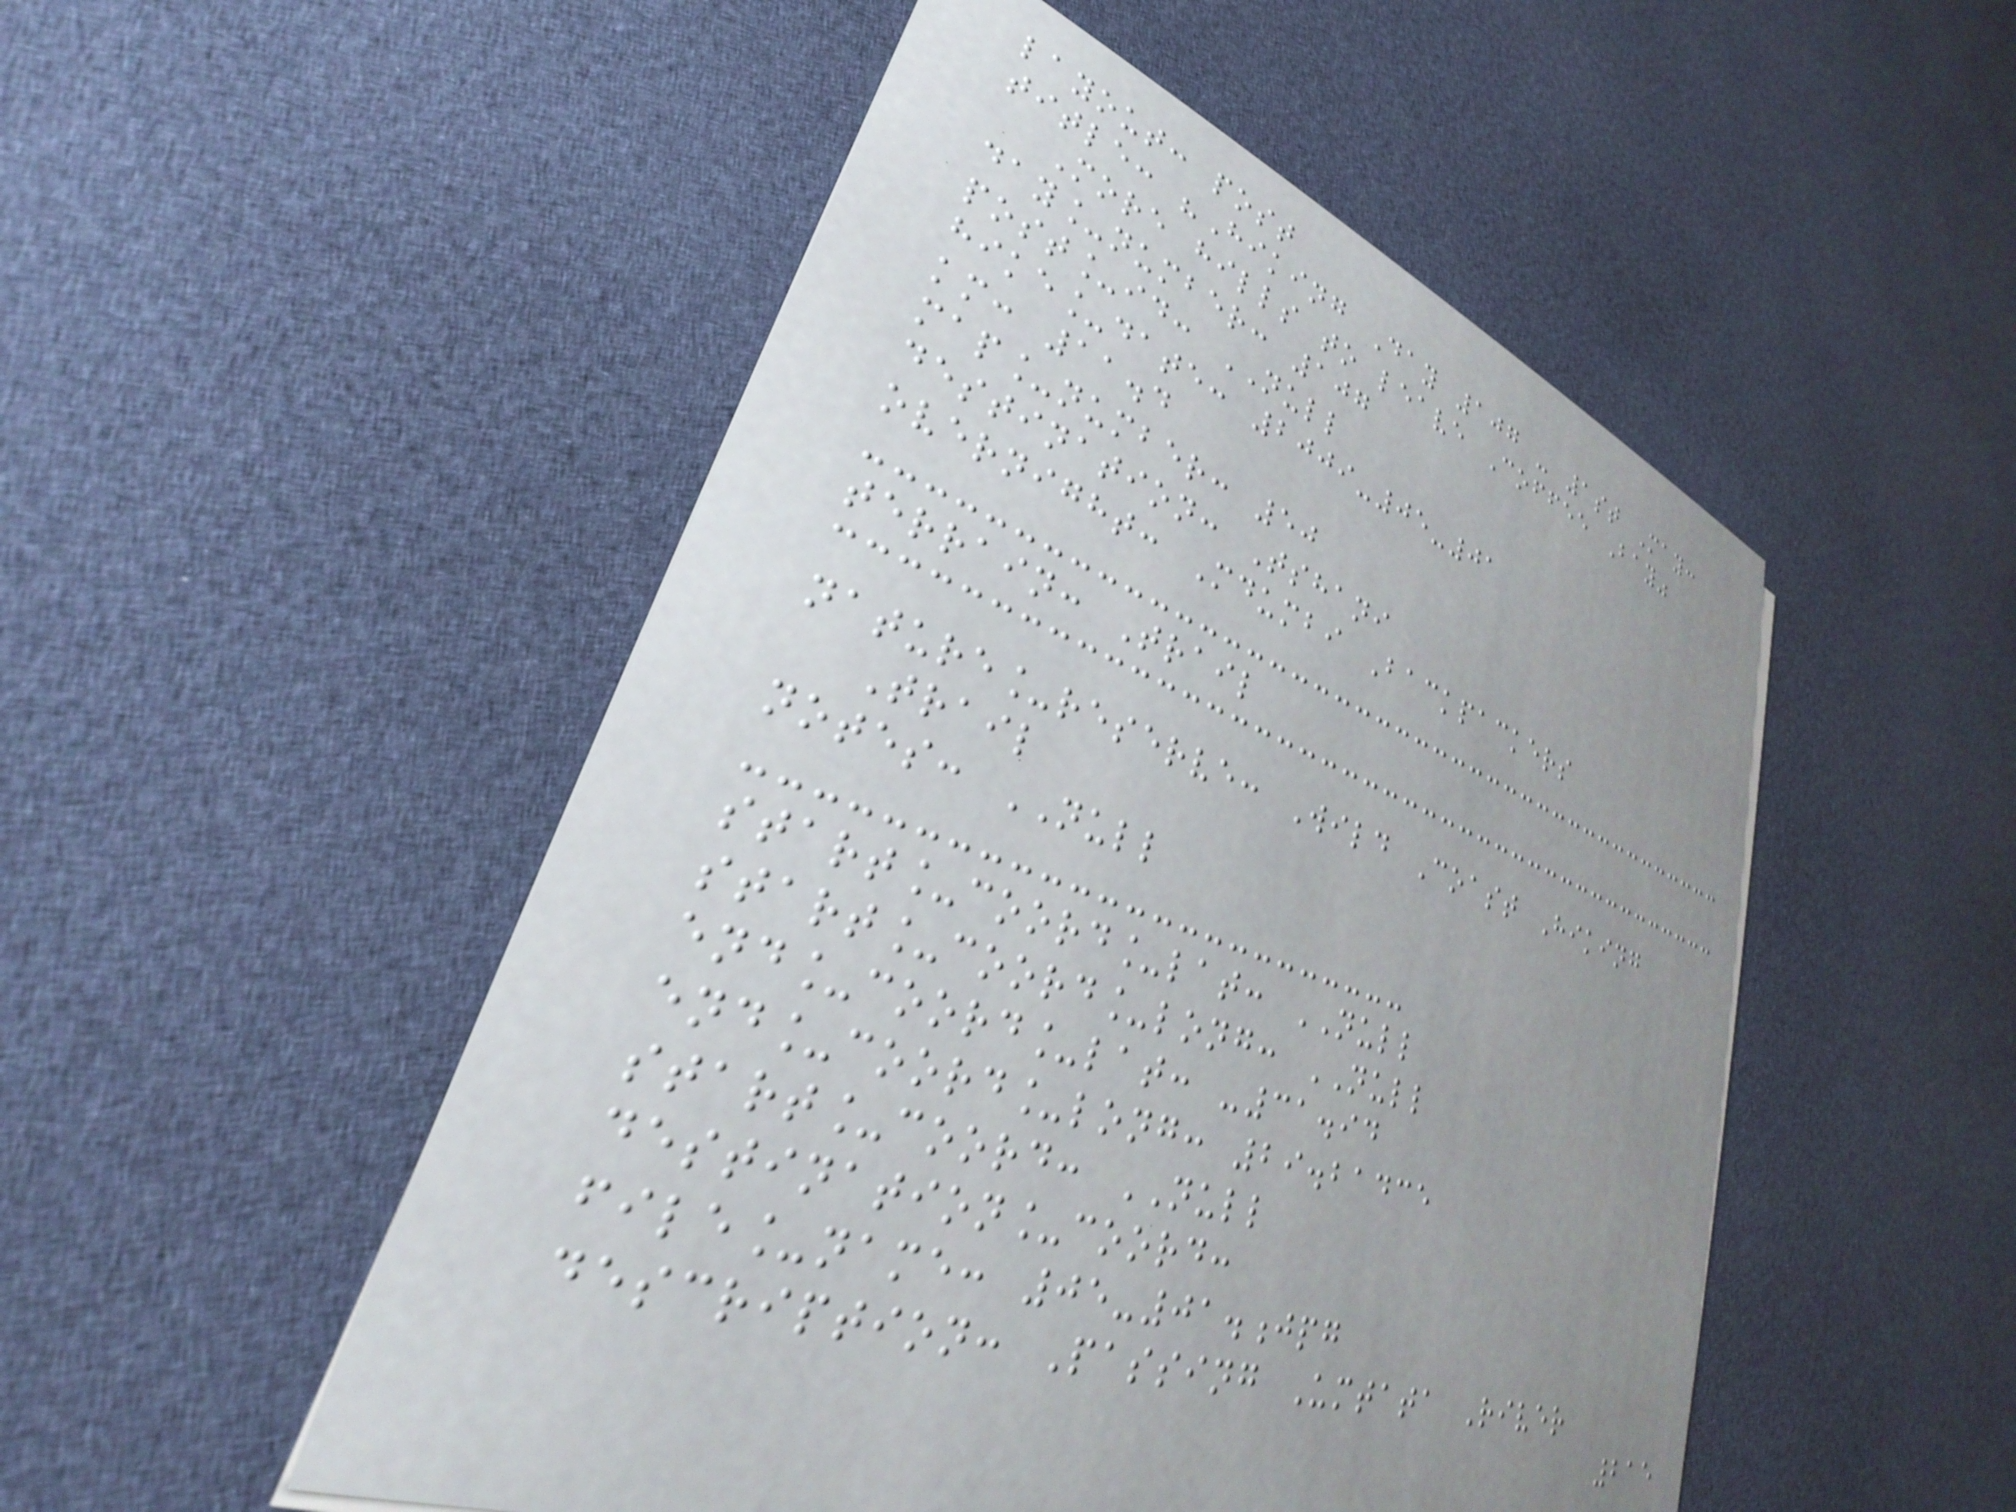layout: post
title: "Hiking Day 107 - 1st May:
More hills to leave Coffee Bay"
day_number: 107
post_id: NULL
hike_date: 2009-05-01
km: 11.4
map_number: 50
destination: Tshani
overnight: Mdumbi Backpackers
terrain: Trail
nature_reserve: Wild Coast Hiking
Trail
notes: NULL
start_coord_lat: NULL
start_coord_long: NULL
end_coord_lat: -31.94
end_coord_long: 29.21435
start_coord: NULL
destination_coord:
file_name: 05-01.jpg
description: Passing Umtata River
215
